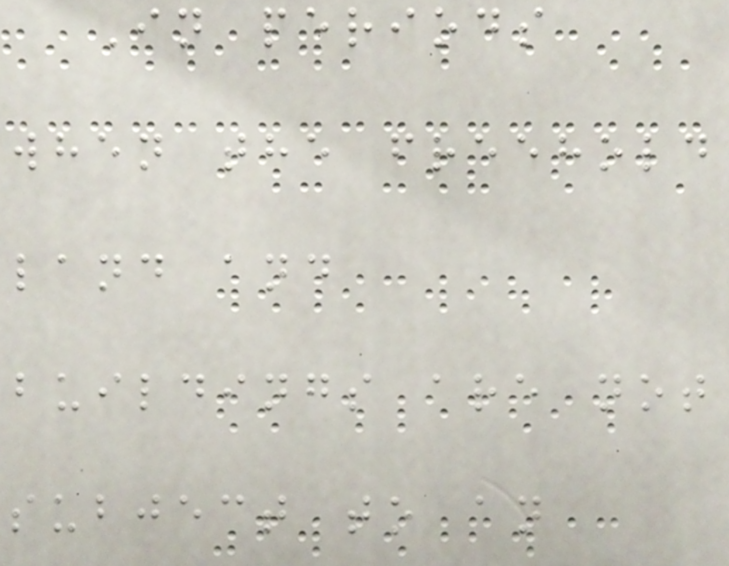In periods
when the freehold
land and
buildings are not
subject to an
